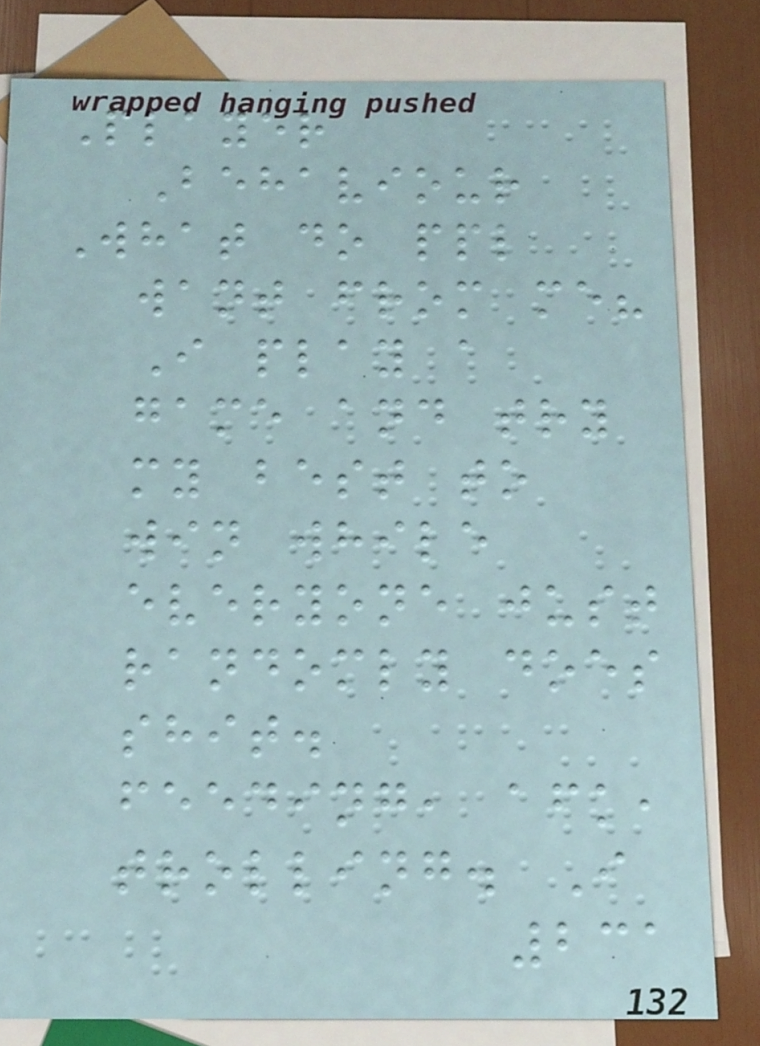Player
Behaviour
What do ppl
want from me?
I play a
game and try
my best to
win while
everyone just
randomly does
shit.
feeding, afk,
trolling. I
231
